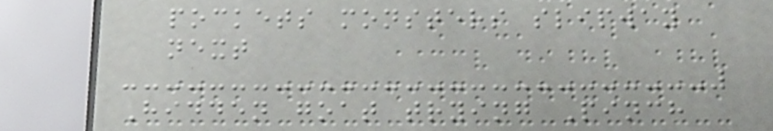pockets monsters slipway
next
Hidden goat trying Pinch
